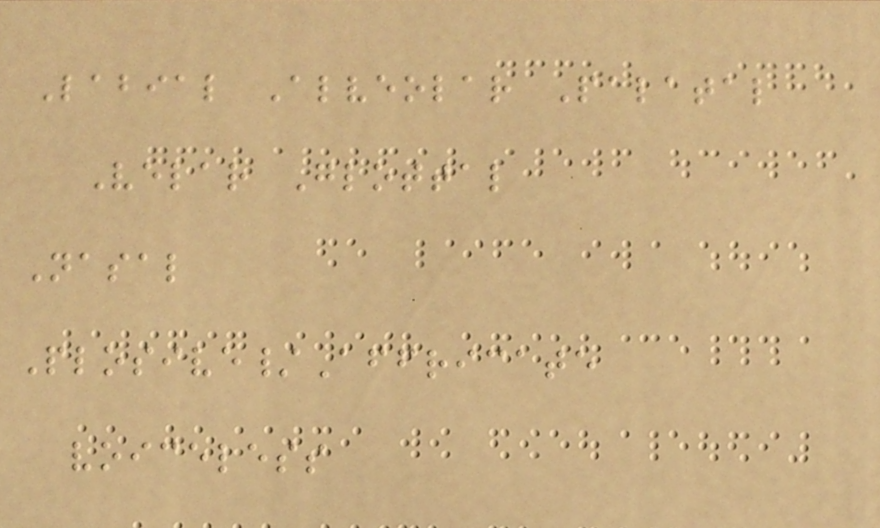Labial Alveolar Palatal
Velar Glottal
Nasal
Plosive/Affricate
voiceless
